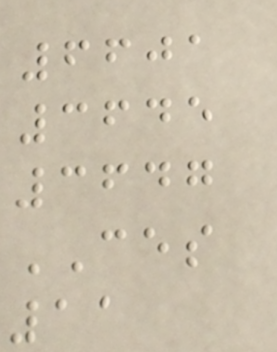6601
3645
3647
CES
11
